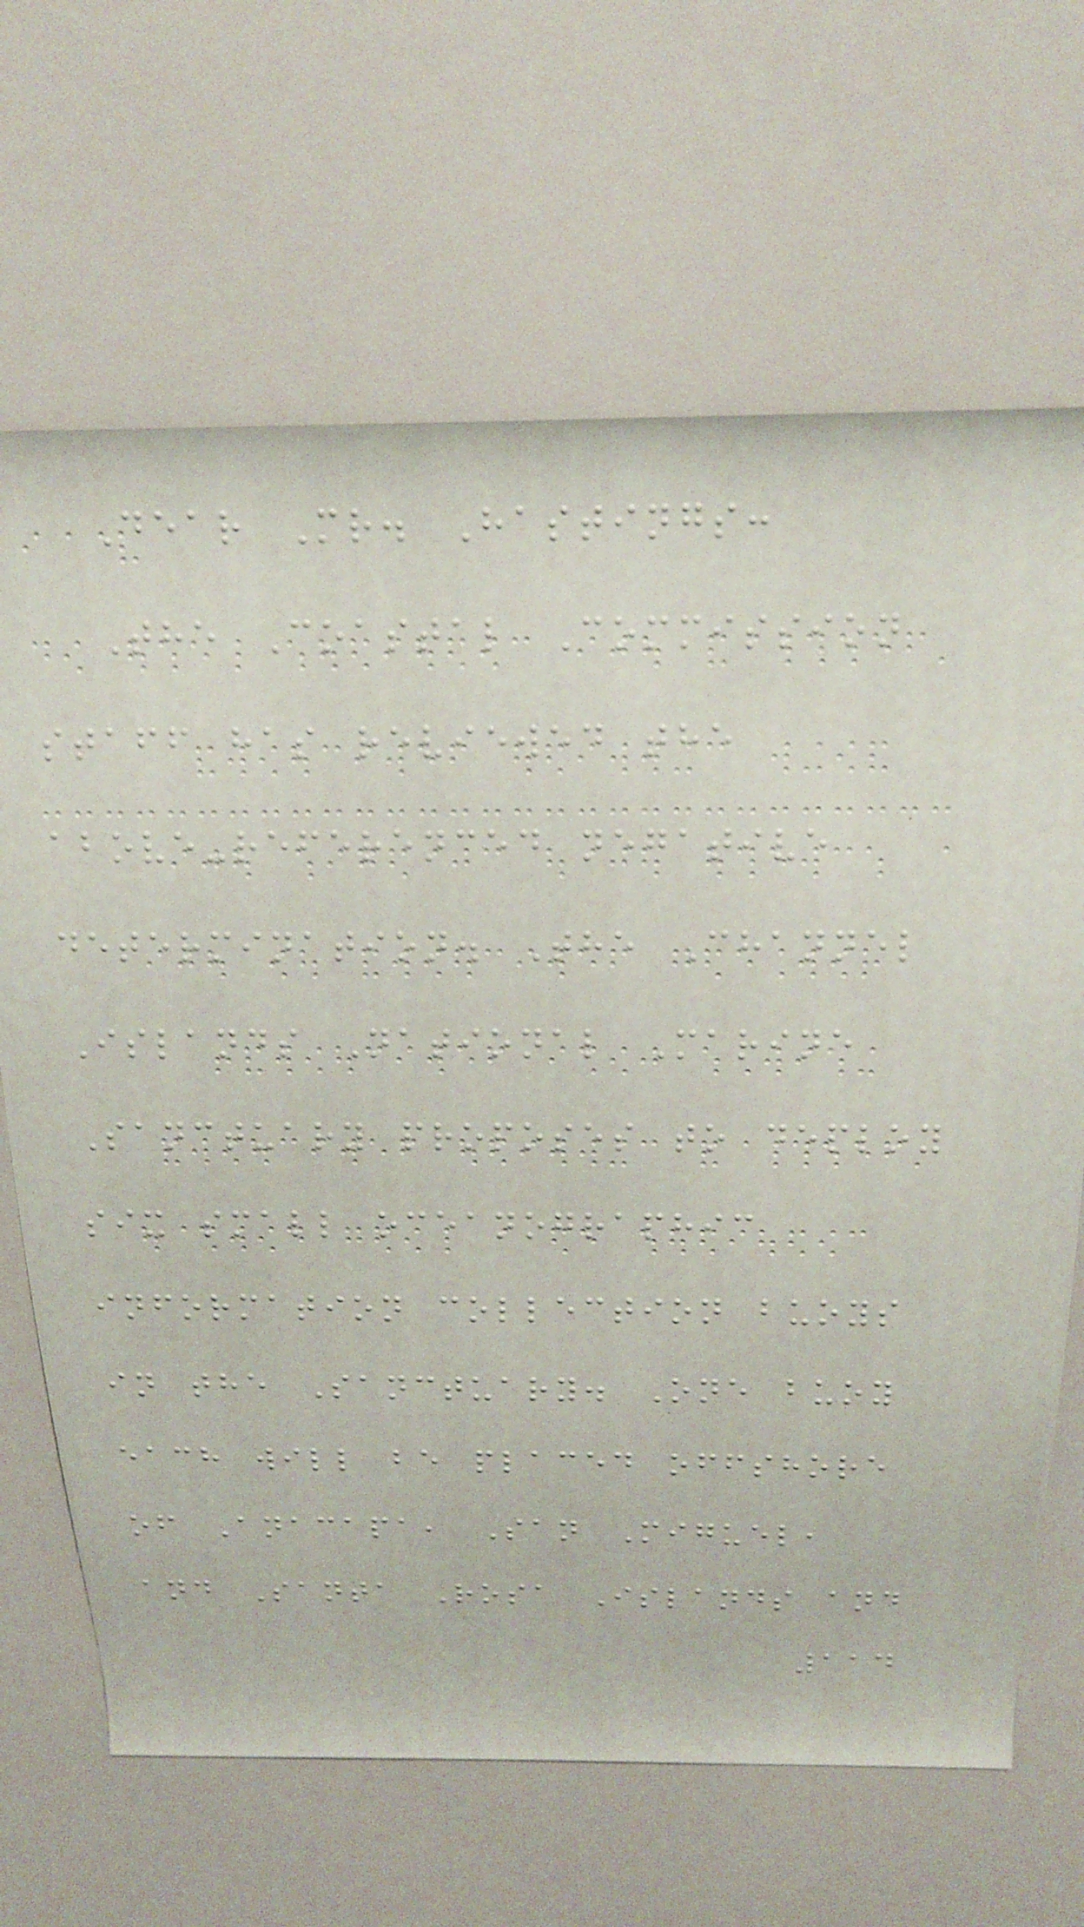Dear Mr. Hastings:
The Coastal Commission
staff has reviewed the
above-referenced negative
determination. The Channel
Islands National Marine
Sanctuary proposes to deploy
six small oceanographic
information collection buoys
in the Sanctuary. One buoy
each will be placed offshore
of Anacapa, San Miguel,
and Santa Rosa Islands and
114
